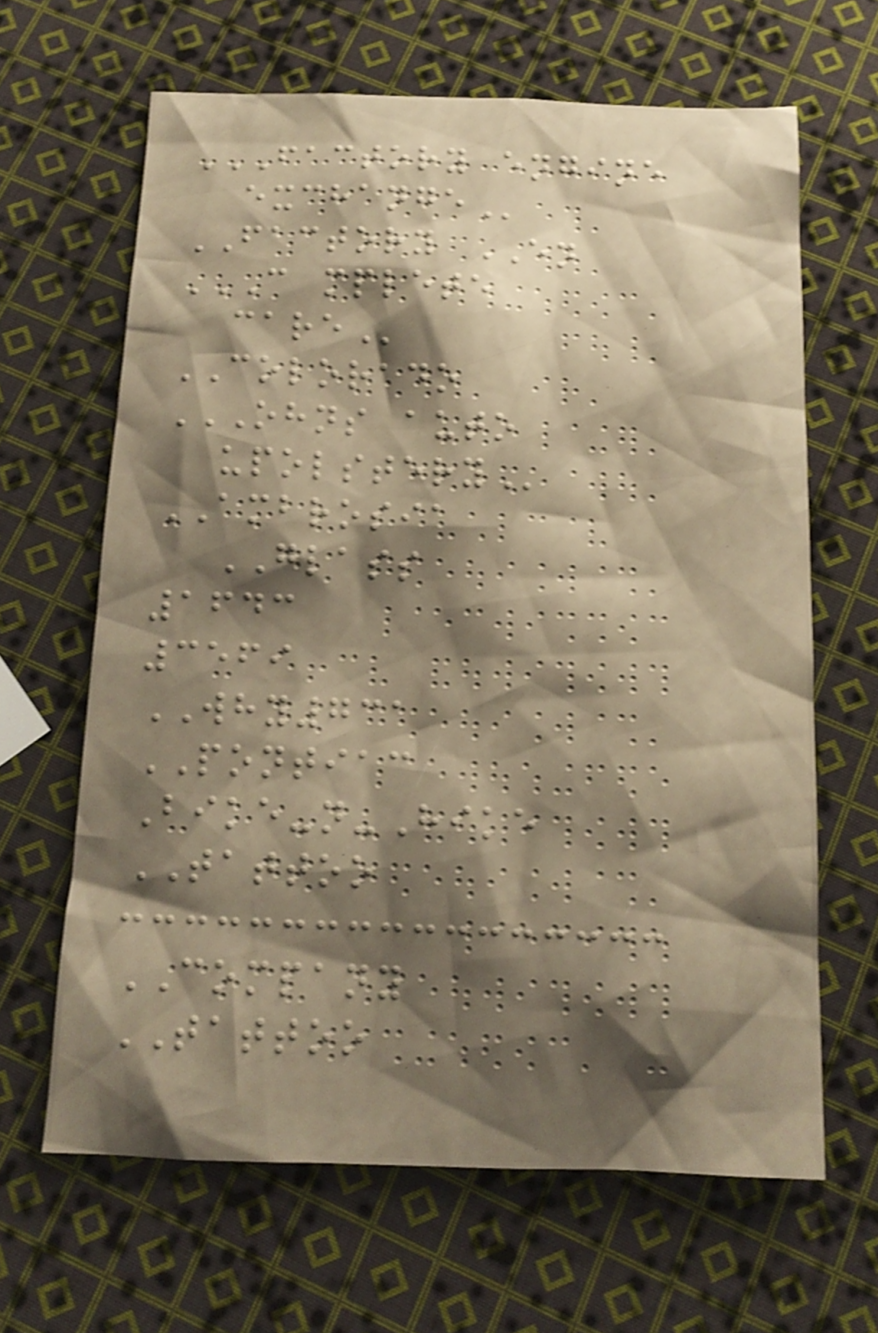FACTORY ENGINE
EXCHANGE
FACTORY EN
C MPLETE
CARE
COLORADO
OHNS AUTO
UPOLSTERY
AMBROSIA
GLASS
1643
3569
WHY731
PONTIAC
Bike-n-Hike
TATTOO
COMPANY
TATTOO
